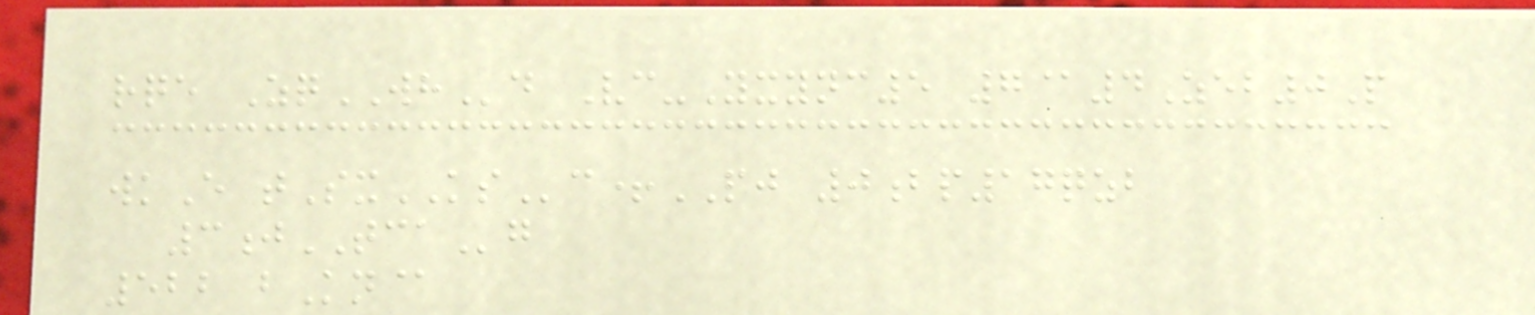rqe ZqWHd Vc-Yxync5 7@4Zeb0P
wkE tSxKSc+PJ 0bp17qzb
3jTCAg
522 bKn@
